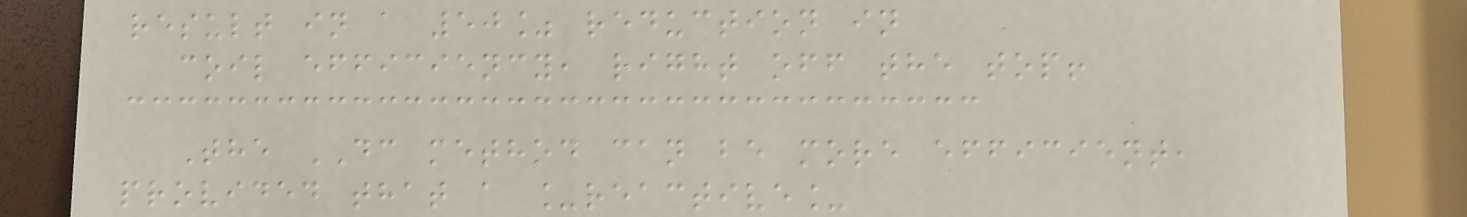result in a 50% reduction in
coil efficiency, right off the top!
The DC method can be more efficient,
provided that a _reactive_
